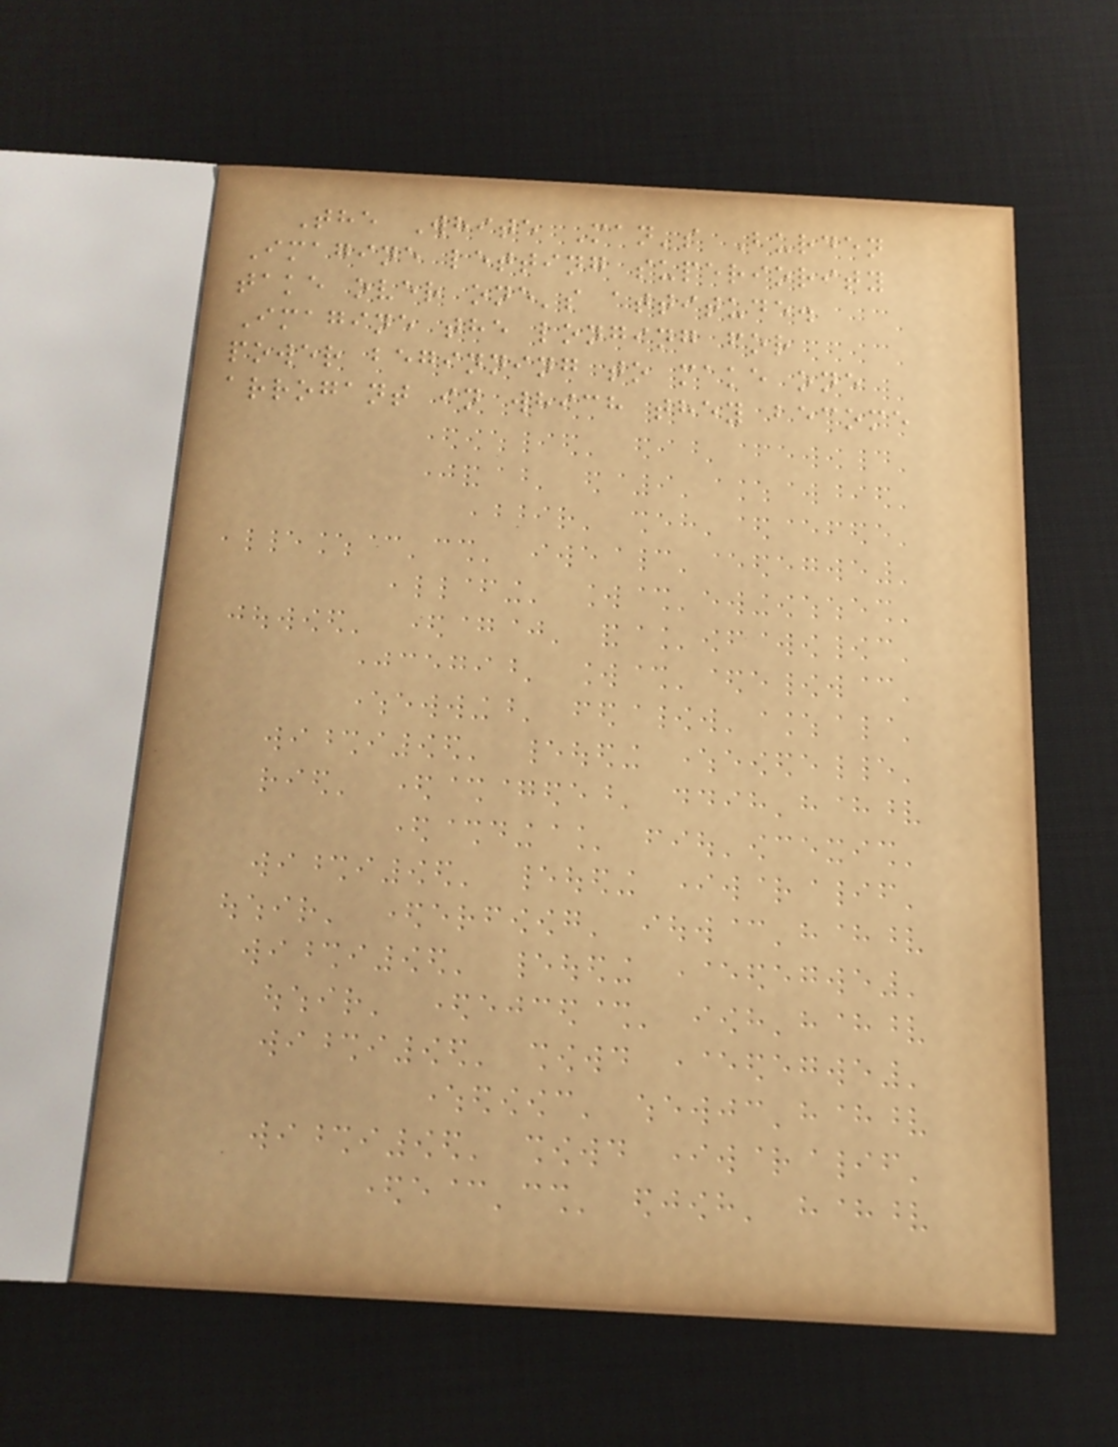The White Man's Burden
Imagine letting superiority
take over one's attitude.
Imagine the longing for
power beginning to make one
arrogant in which they become
